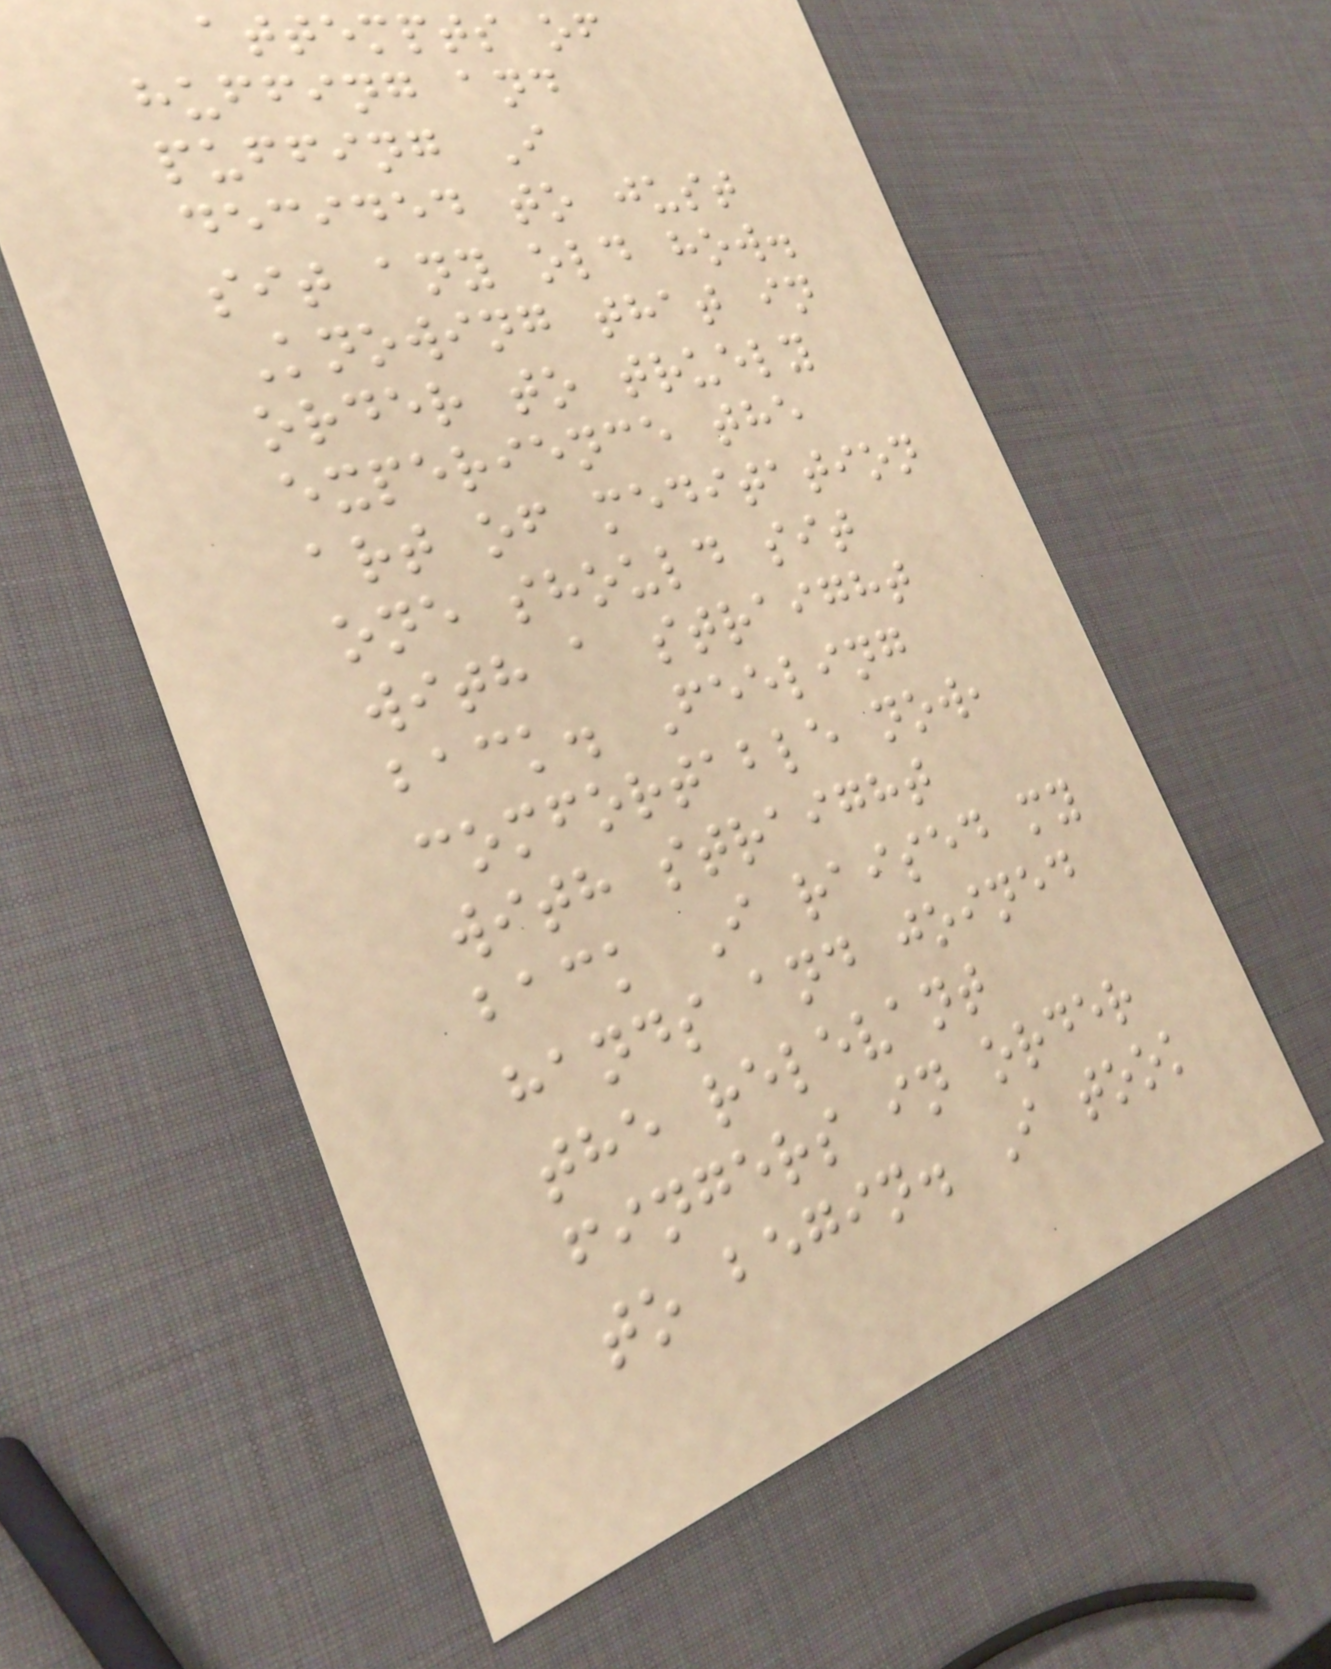attempts of
huffing and
puffing I
decided to just
sit any old how.
Knowing that in
order to truely
experience the
art of meditation
one should sit
with a straight
back. Feeling
comfortable now,
with straight
back I raised my
hands and joined
the relevant
fingers in order
to begin. I took
